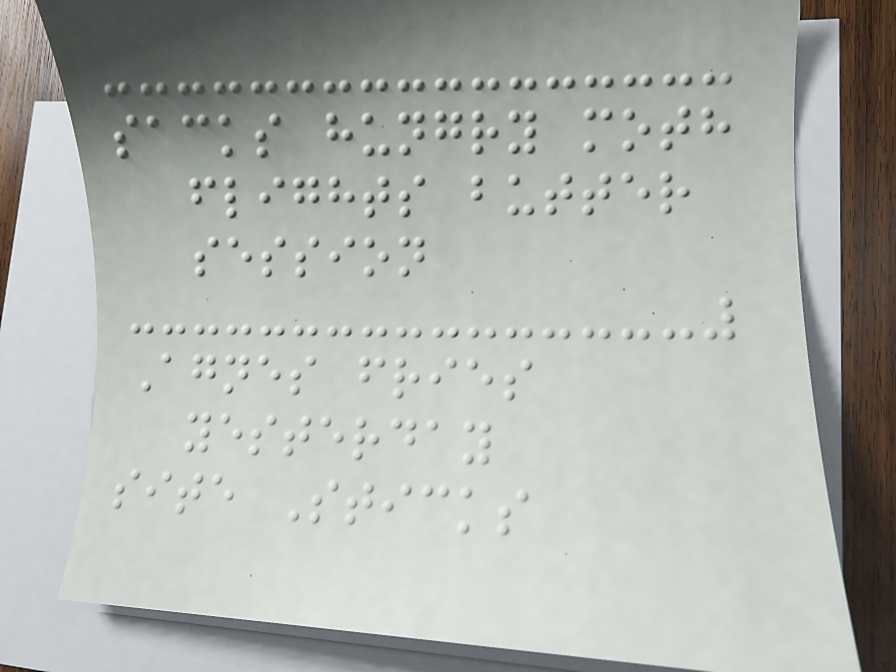sacks hungry moth
flights butter
session
Agnes fries
yesterday
site Sticks
